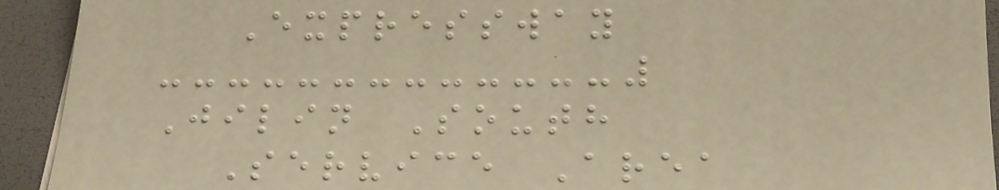Expressway
Jilin South
Service Area
